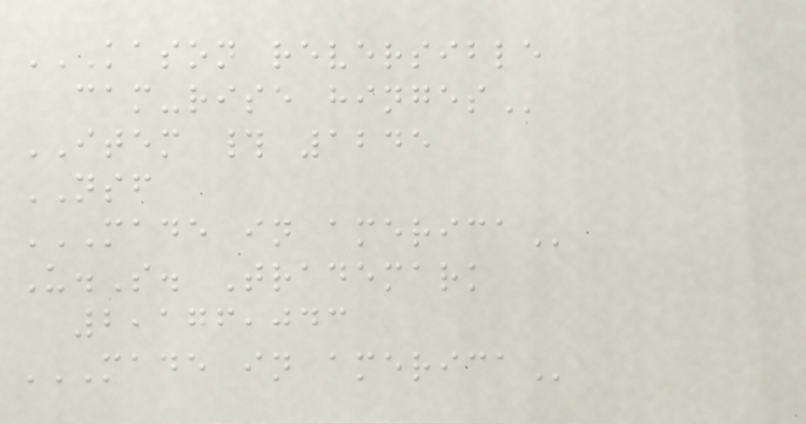KASON REVERSIBLE
CAM-RISE HINGES
ITEM # 1245
NSF
MADE IN AMERICA
U.S. Trademark
2,176,043
MADE IN AMERICA
